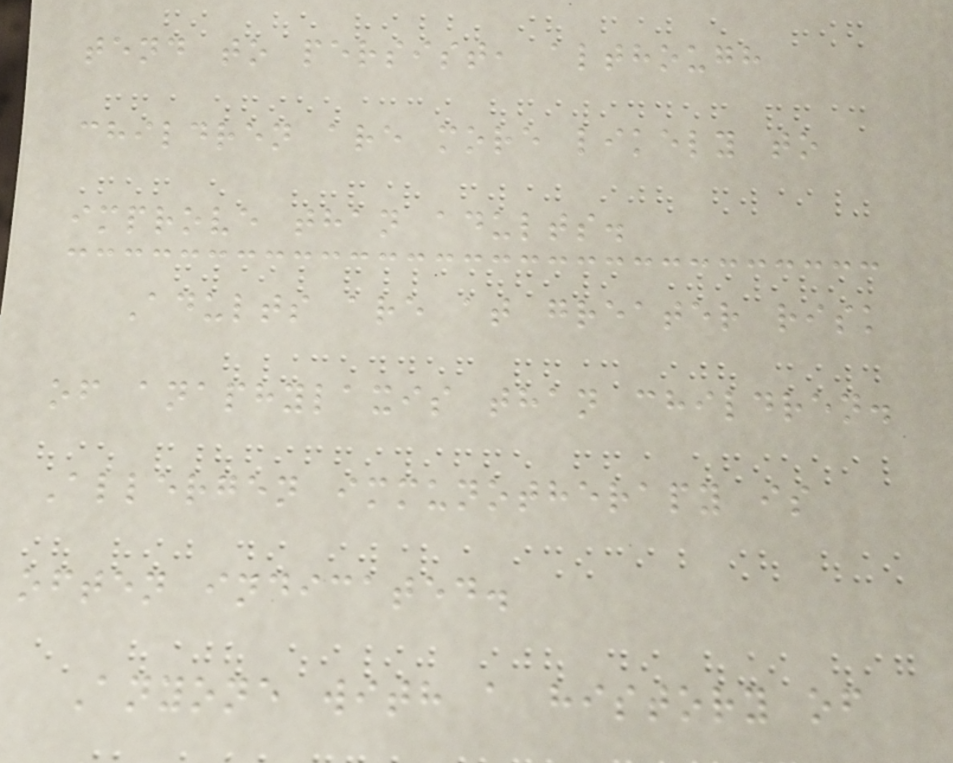tend to persist, although
children are more likely to
improve than adults.
Adults are at greater risk
of anaphylaxis than children.
Allergen immunotherapy is
often indicated.
Anyone with a history of
